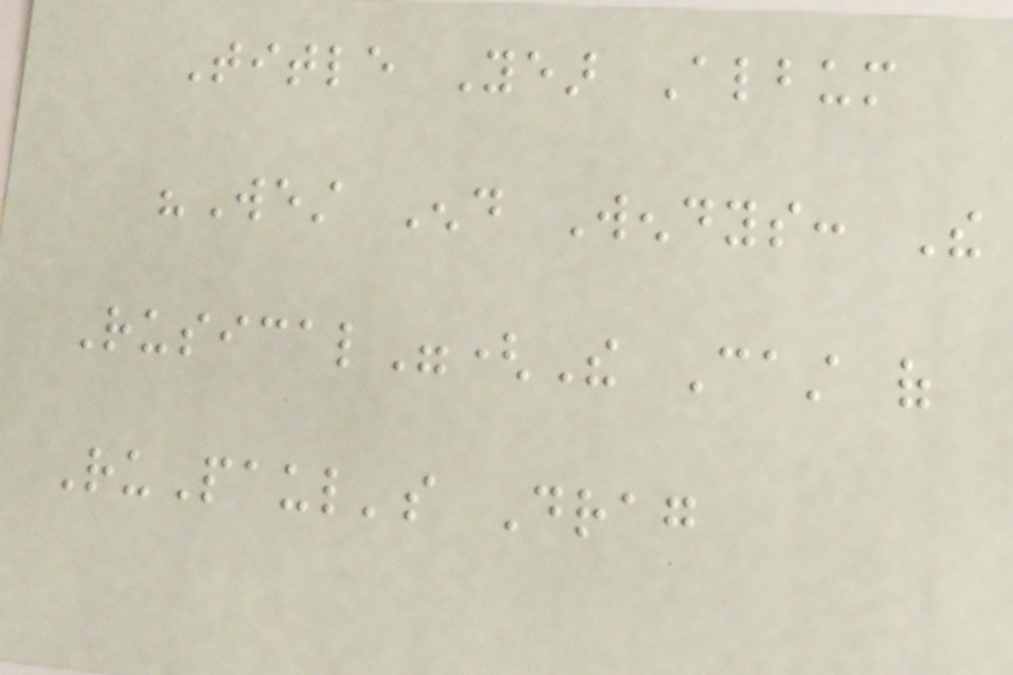Title Year Album
"West End Wendys: The
Rusical"(The Cast of
RuPaul's Drag
